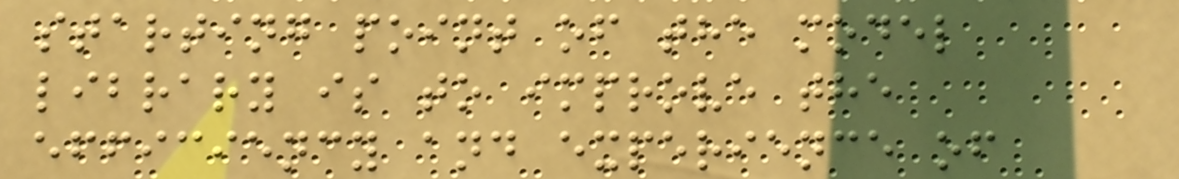starting point of the model
library is to improve the
efficiency and experience of
